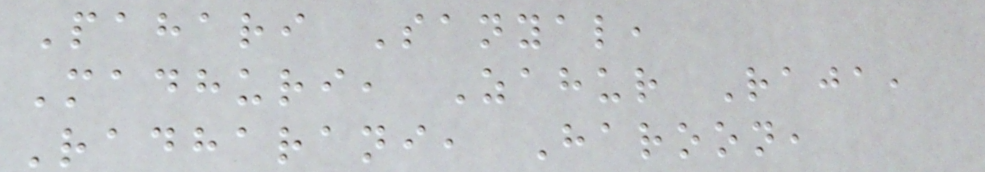Pahari Sanyal,
Madhuri, Zahur Raja,
Radharani, Haroon,
